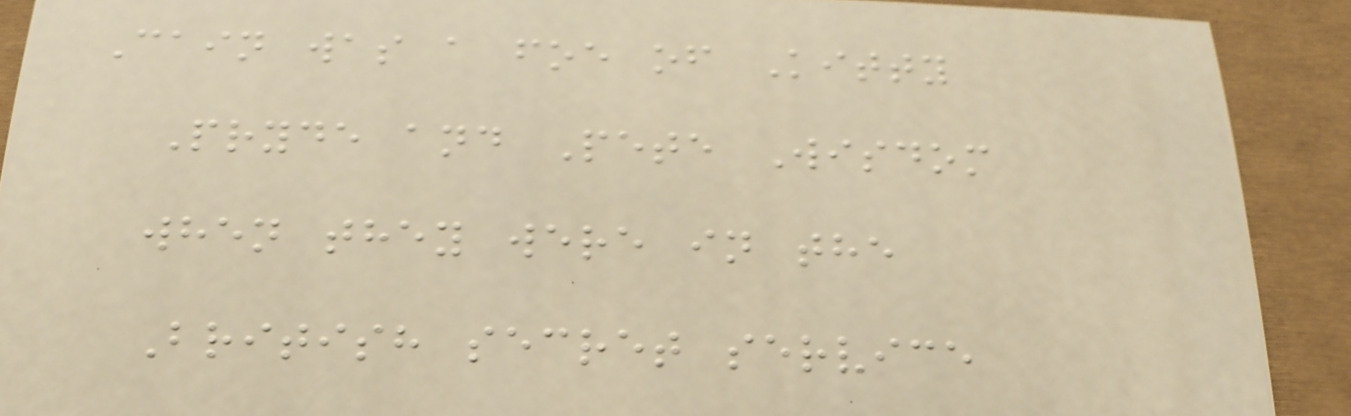Cain was a foe of Kitty
Pryde and Pete Wisdom
when they were in the
British secret service
